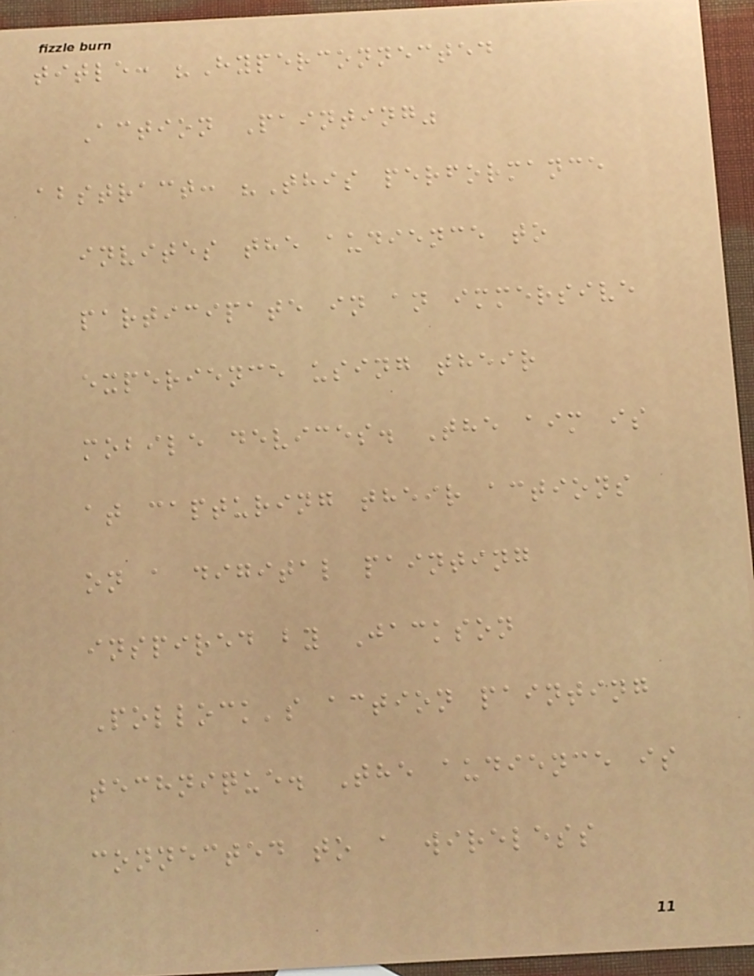title: "Hyperconnected
Action Painting"
abstract: "This performance
invites the audience to
participate in an immersive
experience using their
mobile devices. The aim is
at capturing their actions
on a digital painting
inspired by Jackson
Pollock's action painting
technique. The audience is
connected to a wireless
